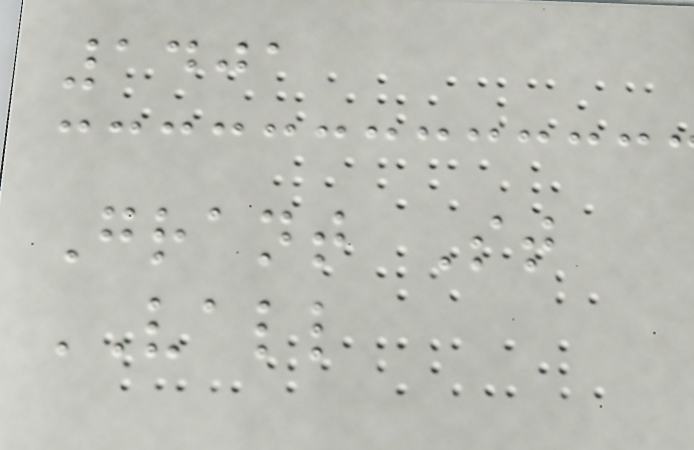1401
Grant St
VALL
